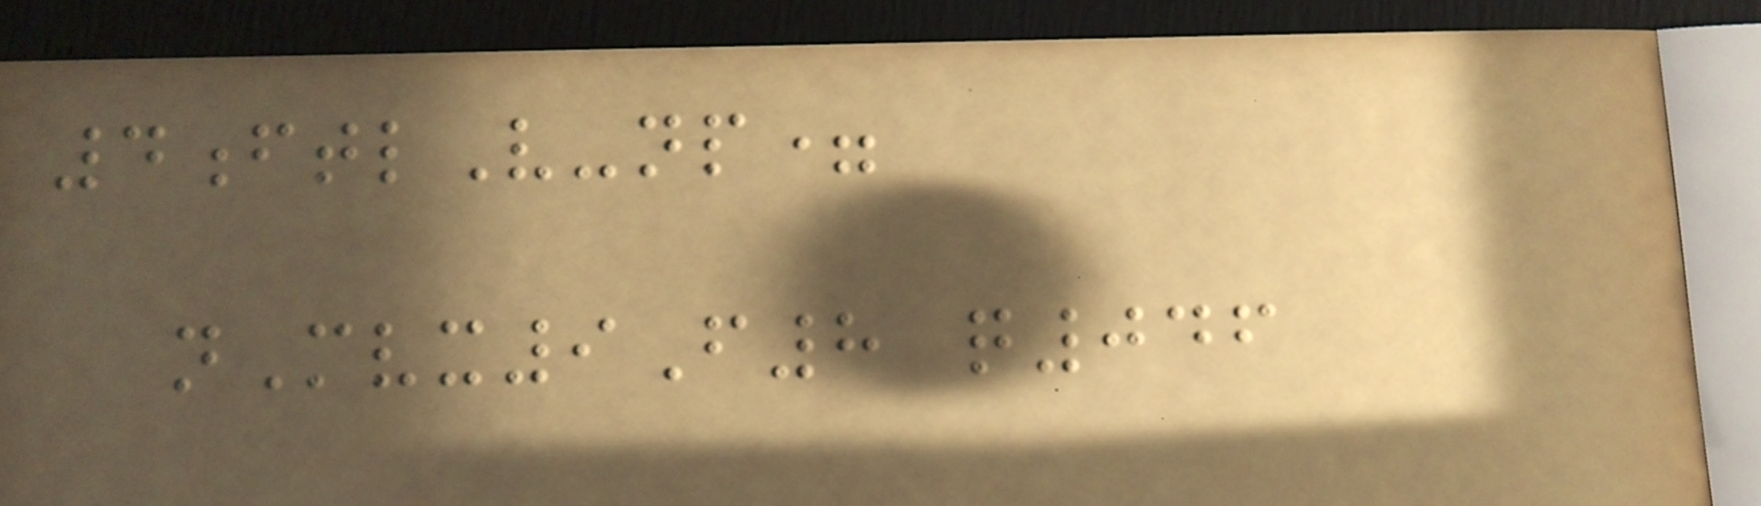4ftlV-np=
nMvx9F8 q046
